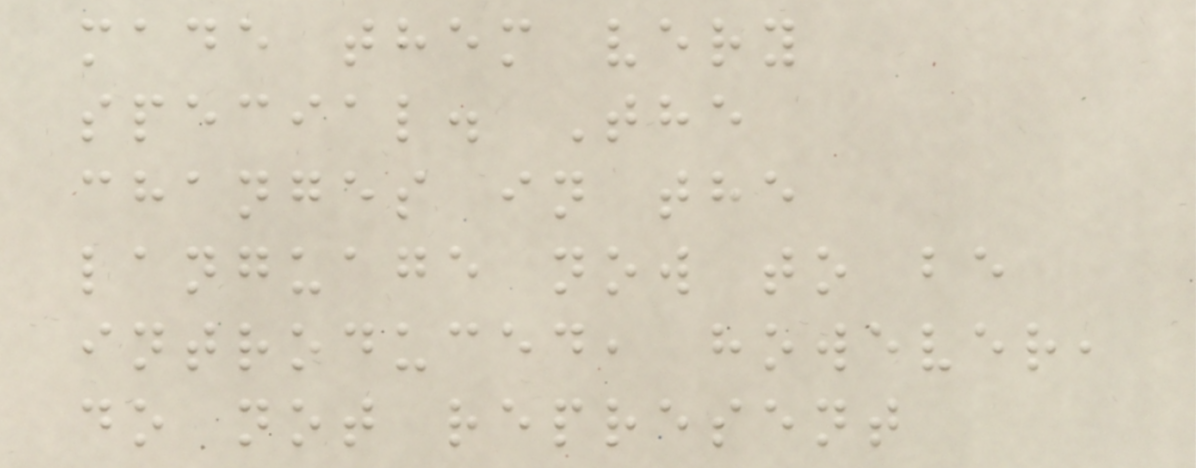made them very
special. The
changes in the
language now to be
introduced, however,
do not represent
